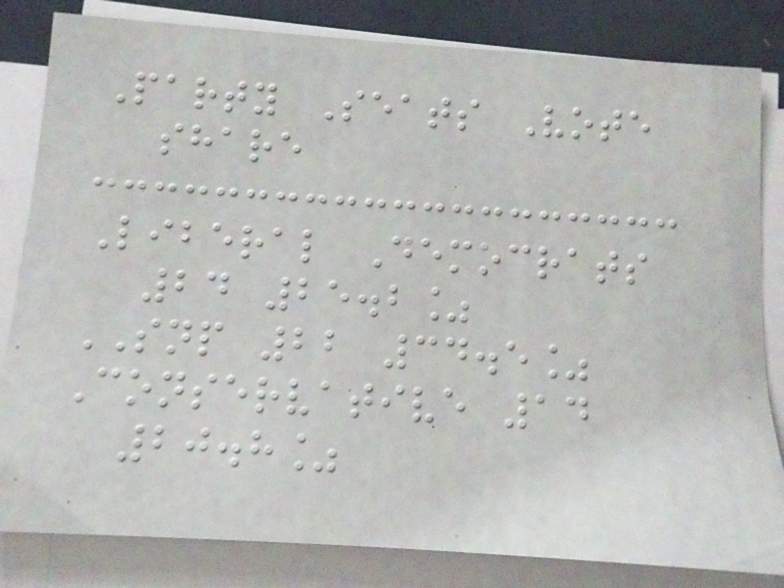Party Seats Vote
share
Liberal Democrats
24 25.2%
SNP 22 34.5%
Conservative 14
20.8%
